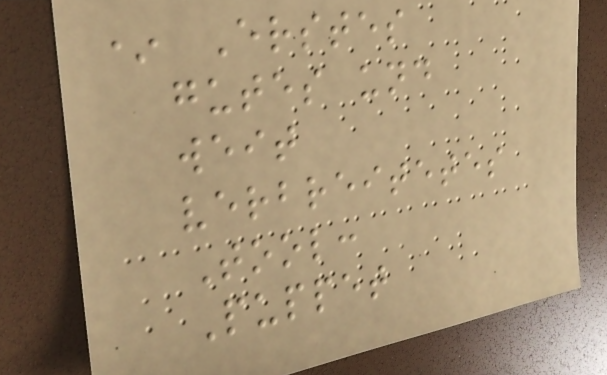* Erstes
gutes und
weit
verbreitetes
Tool:
Puppet
